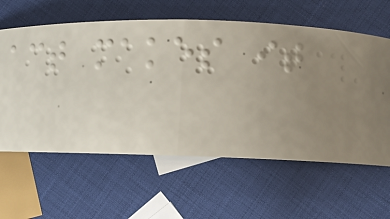act makes it
